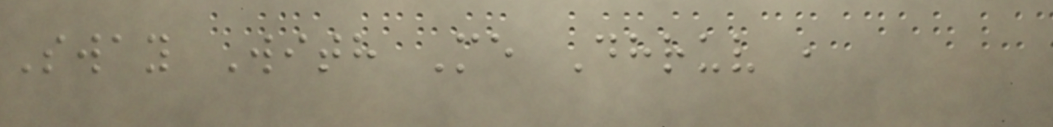Sway With Me Dhruv ,
